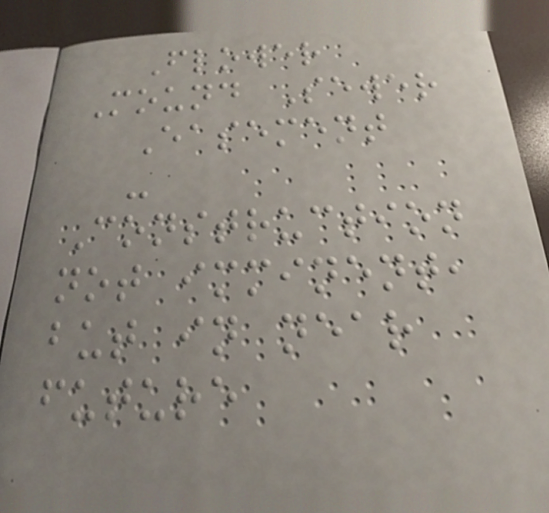Flower
Mound Sewer
Easement
-
Construction
not imminent,
but in near
future
